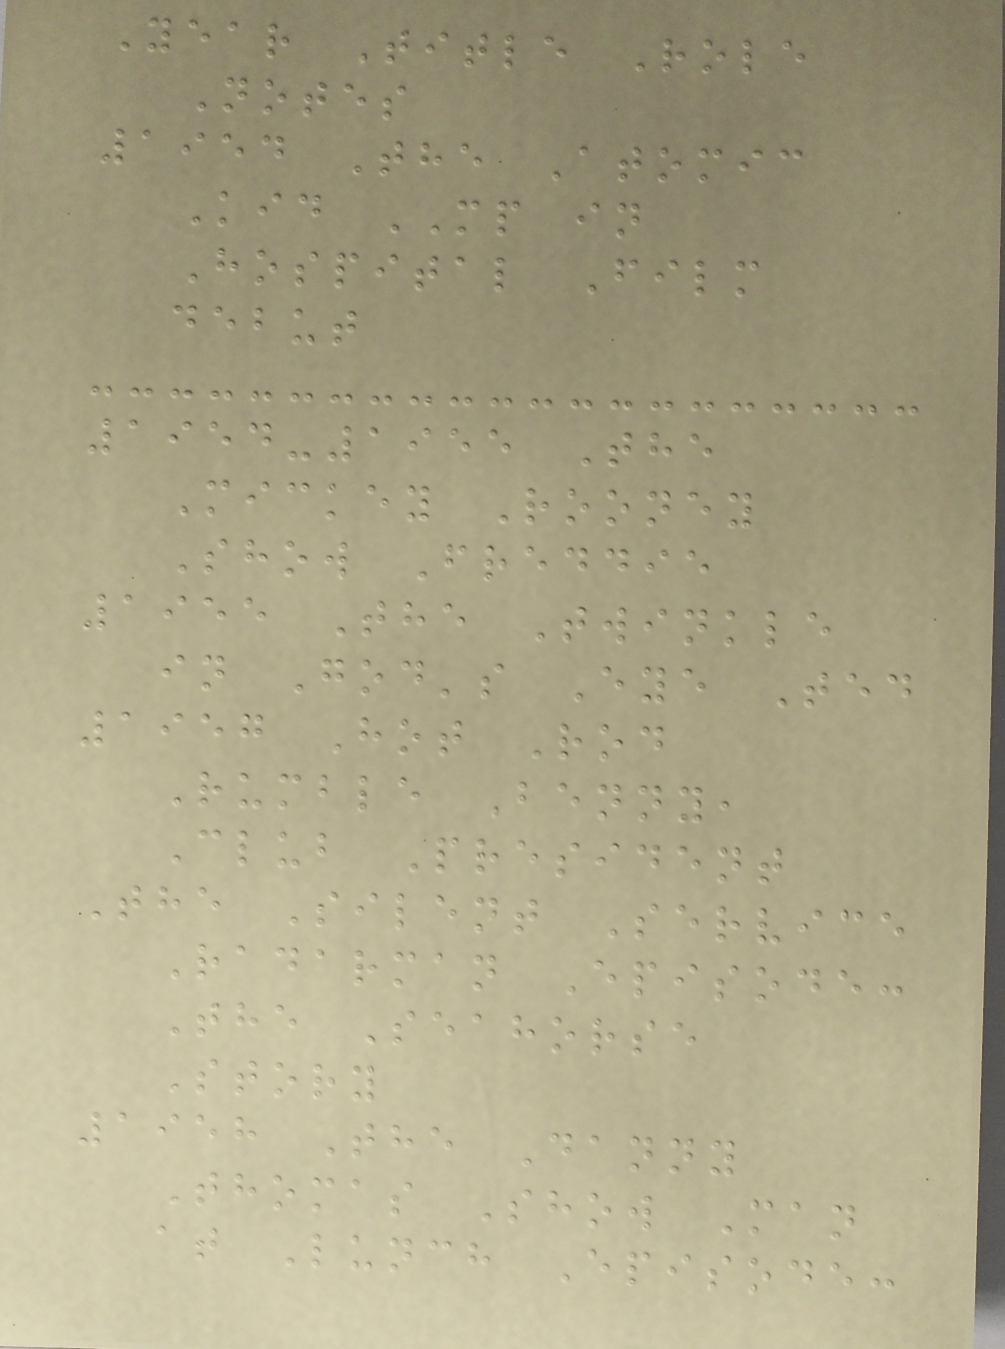Year Title Role
Notes
1954 The Atomic
Kid MP in
Hospital Film
debut
1954-1955 The
Mickey Rooney
Show Freddie
1955 The Twinkle
in God's Eye Ted
1957 Hot Rod
Rumble Benny,
Club President
The Silent Service
Radarman Episode:
The Seahorse
Story
1958 The Danny
Thomas Show Man
at Lunch Episode:
